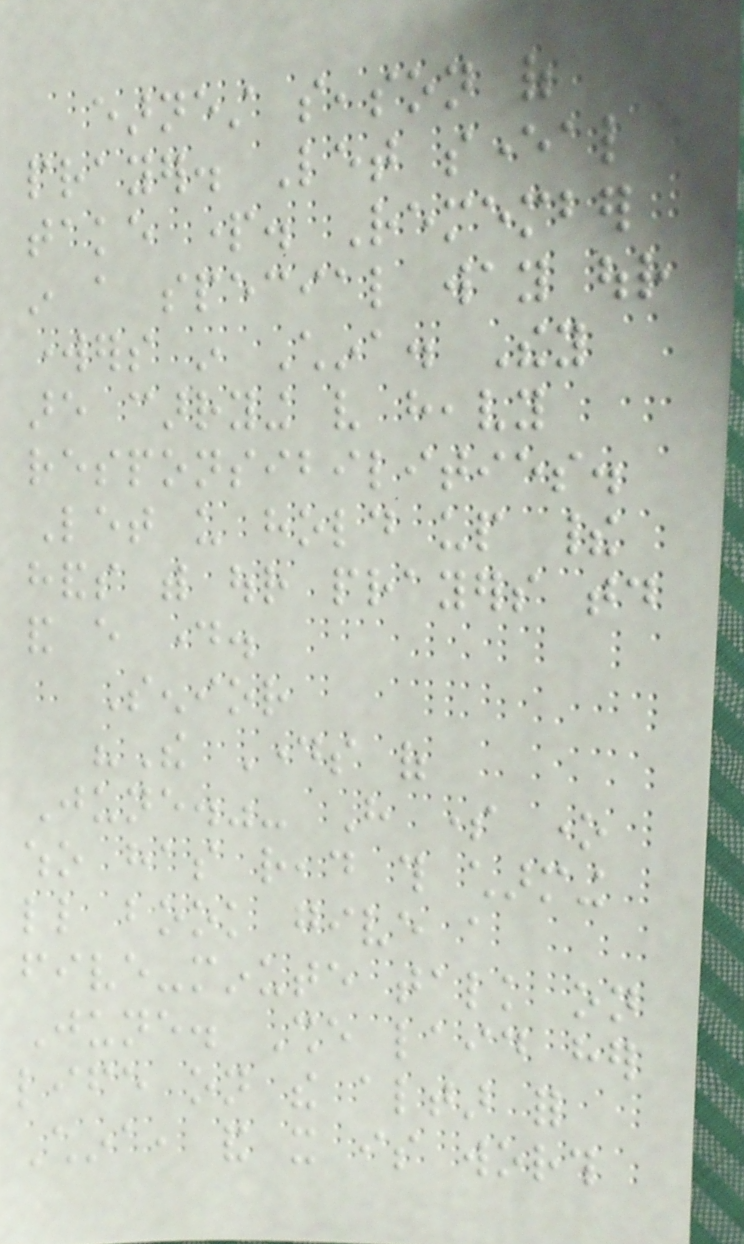earnest season of
prayer. Let several
take part. Remember
in a special way our
workers in China. They
are carrying very heavy
responsibilities.
Let us hold up their
hands with our prayers today
and every day.
Senior
"The Days of
June."- Have some one
who has read this charming
little book give a
five-minute talk on
June. She laid her
life on the altar for
China, and it is worth
